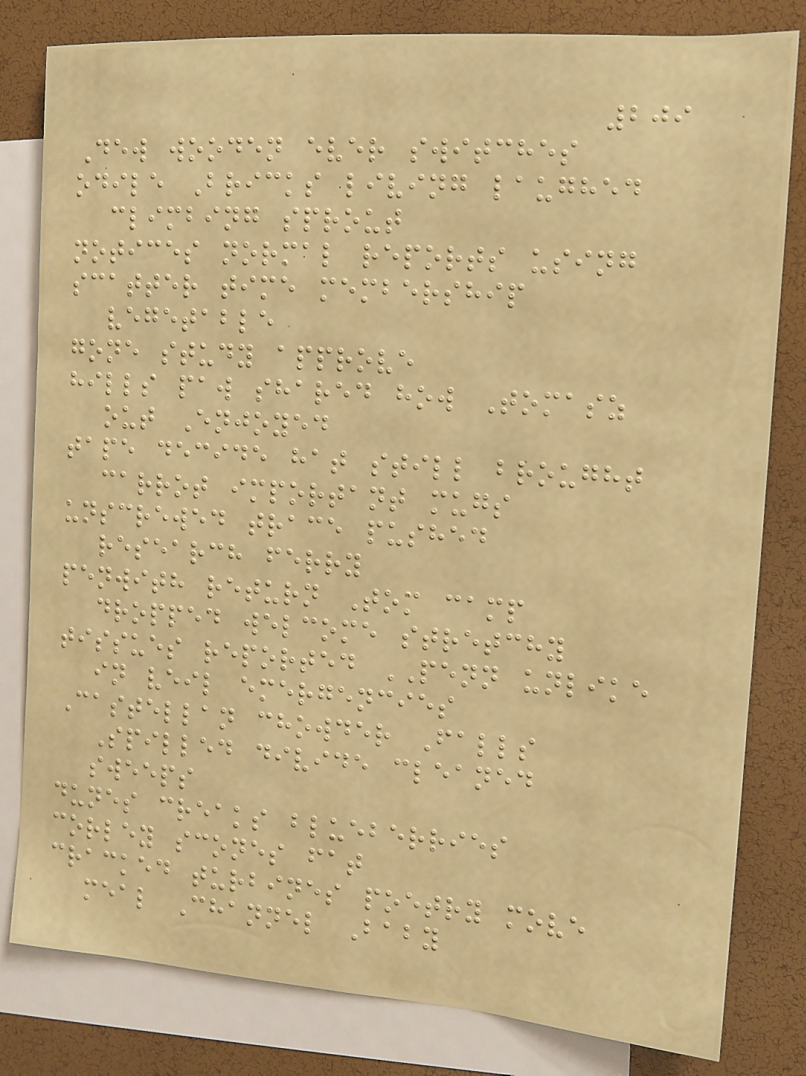209
Dew wooden ever switches
odile Bricks living laughed
climbing sprout
notices normal reports using
scatter time membership
vegetable
gone study approve
hills paw shared how Tomasz
out Enjoyed
tape decide hat still brought
carrot important mugs
unscrewed trace pushed
research ferry
penwith return Tom camp
dropped welcome stretchy
tissues reported PENN unlike
in veil emergencies
Castellan chowder Falls
Spilled divide cleaned
sweeps
dunes creaks blueberries
corley scones fat
cracked turbines poetry move
meal Channel Baby
